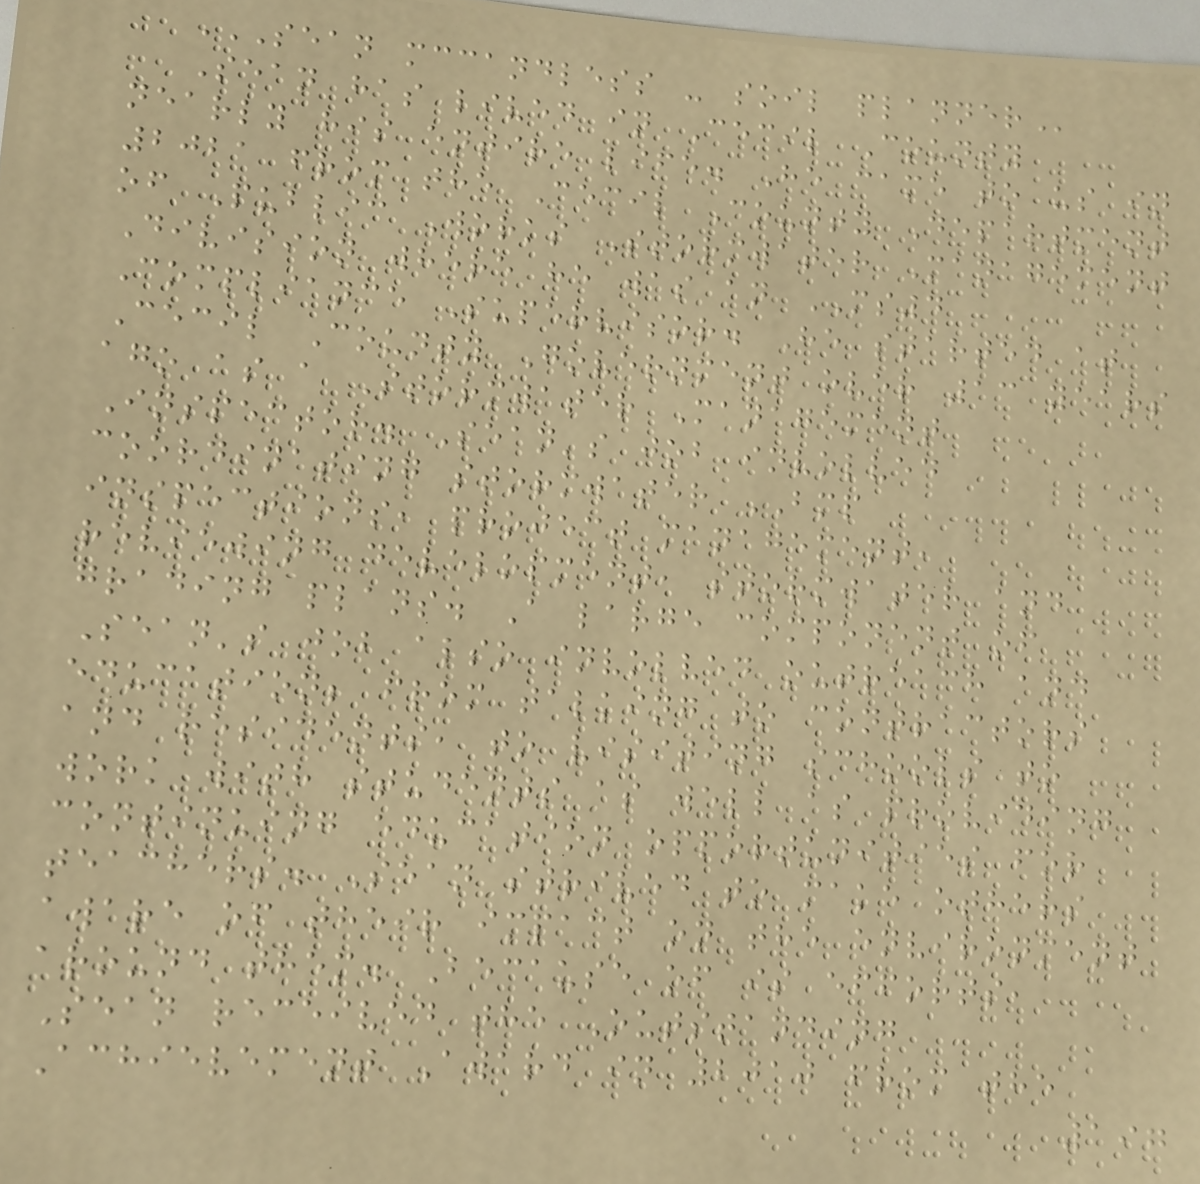SEAN MCCANDLESS - SOIL PLANNER
Sean has lived in Cecil County
nearly his entire life. He came to us in
2021 from the Cecil County Department
of Public Works Stormwater Management
Division where he was an MS4
Compliance Supervisor. He started at
Cecil County Government over 13 years
ago as a Stormwater Management
Inspector. Sean's job involved
coordinating stormwater BMP
inspections, project management,
reviewing development, stormwater and
grading plans. A large component of
Sean's job also involved outreach and
education; from talking to contractors
and residents, to visiting schools to
work with students as well as providing
continuing education opportunities for
teachers. Sean strived to make others
aware of their impact on the environment
around them. Because of is efforts,
Sean received the Outstanding
Achievement Award in 2010 from the
197
